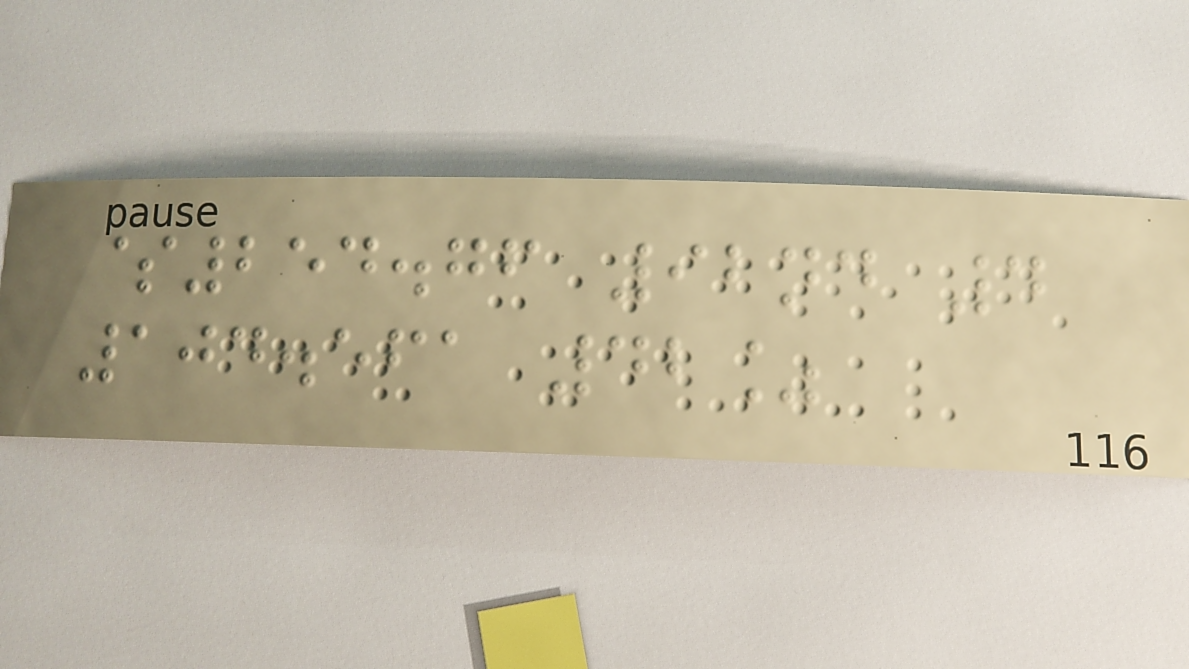$254.76 92nd 4
104.561 42%
